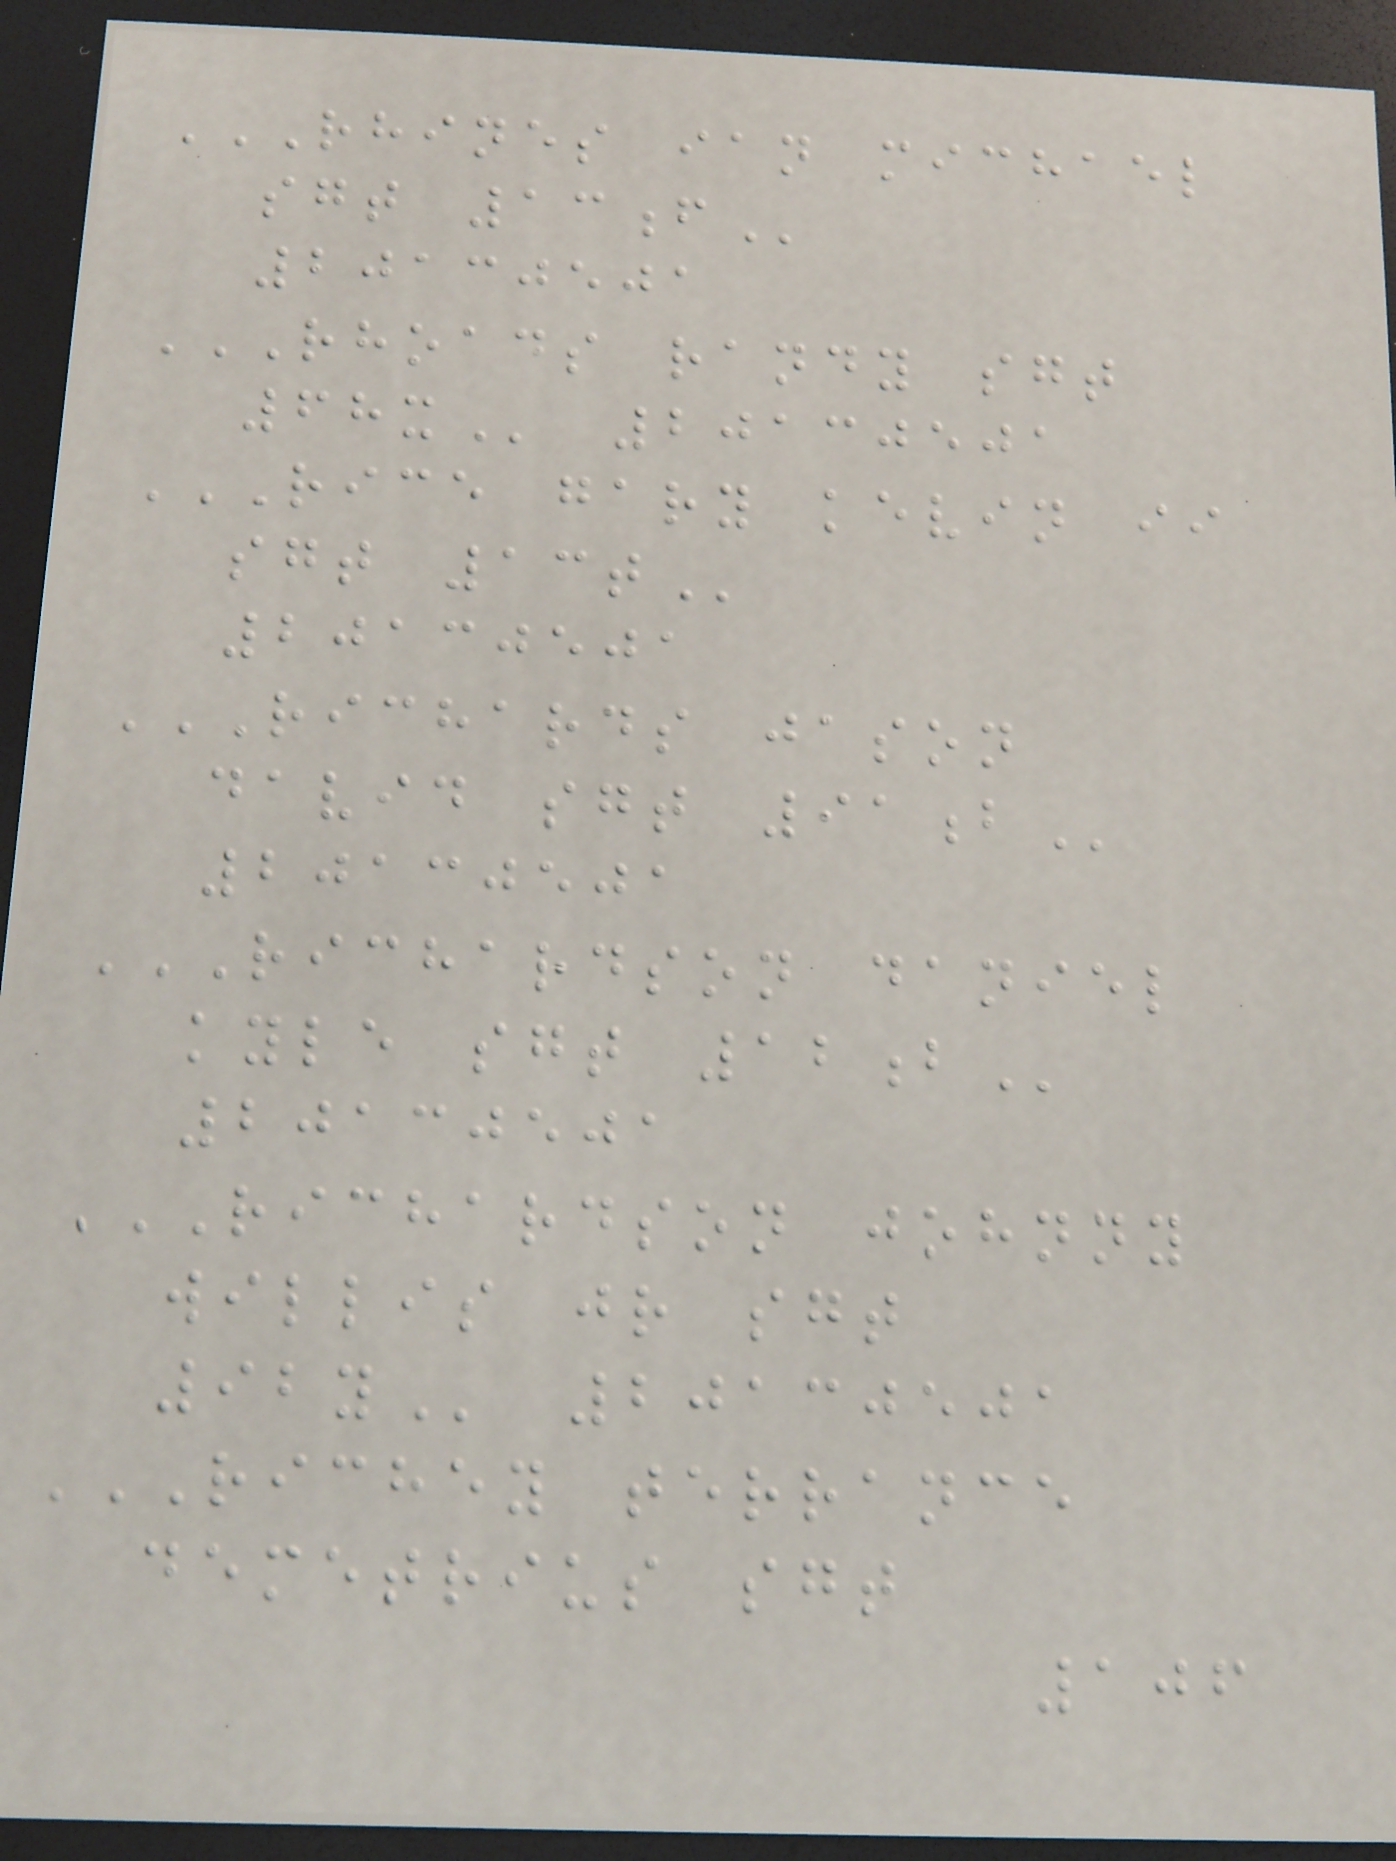RHINES IAN MICHAEL
SGT 13F
20130501
RHOADS RANDY SGT
68X 20130501
RICE GARY KEVIN II
SGT 13T
20130501
RICHARDS JASON
DAVID SGT 91B
20130501
RICHARDSON DANIEL
KYLE SGT 12B
20130501
RICHARDSON JOHNNY
WILLIS JR SGT
92Y 20130501
RICHEY TERRANCE
DEMETRIUS SGT
106
